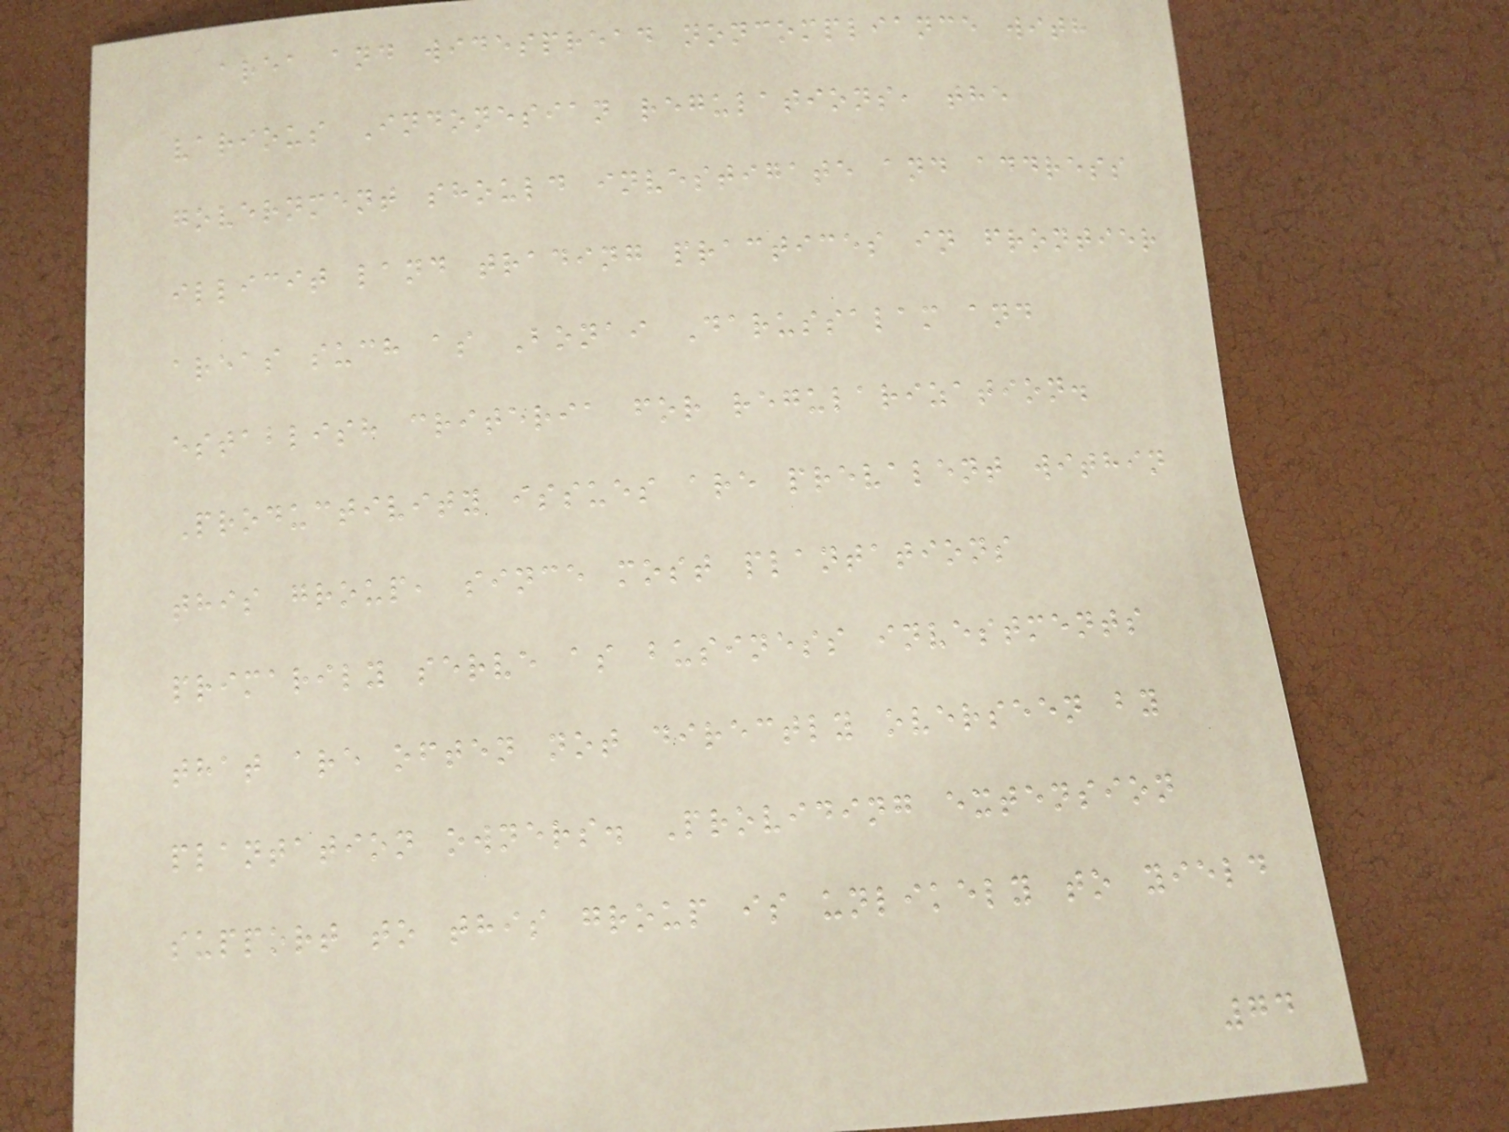area and widespread noncompliance with
various Indonesian regulations, the
government should investigate and address
illicit land trading practices in frontier
areas such as Bonai Darussalam and
establish criteria for regularization.
Productivity issues are prevalent within
this group, since most plantations
primarily serve as business investments
that are often not directly overseen by
plantation owners. Providing extension
support to this group is unlikely to yield
74
